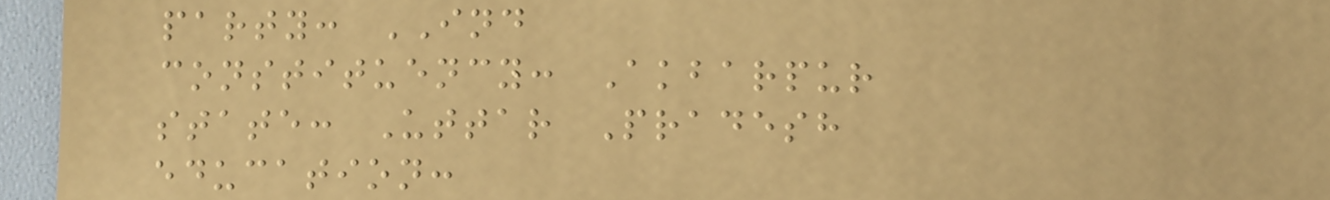party: IND
constituency: Akbarpur
state: Uttar Pradesh
education:
